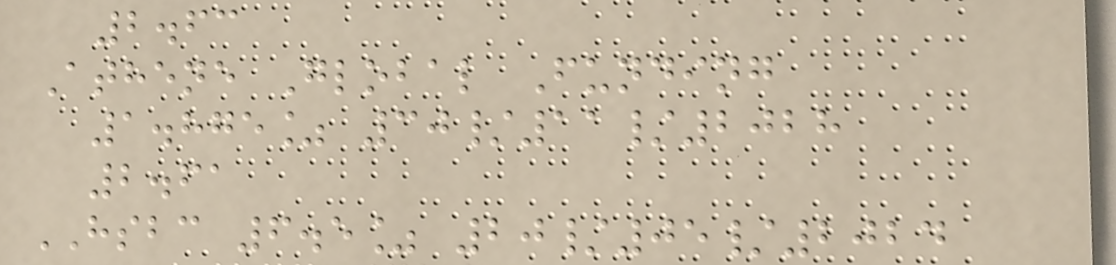2.63
Athene Global Funding
1.875% 30/11/2028
2.61
HSBC 6.5% 20/05/2024
